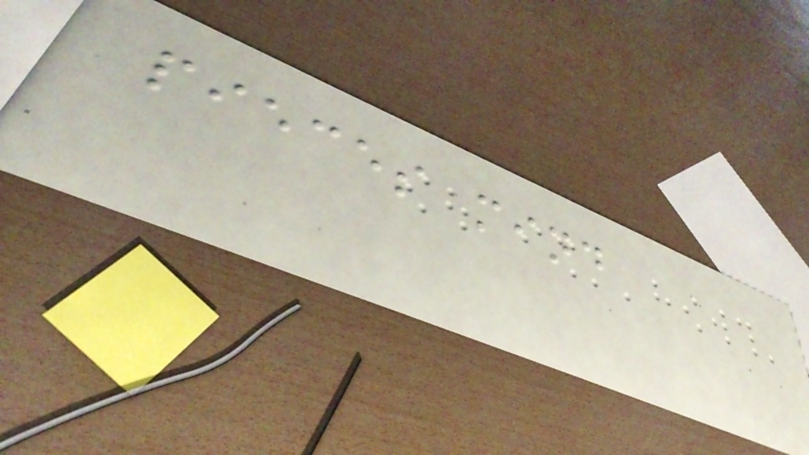pieces mind
